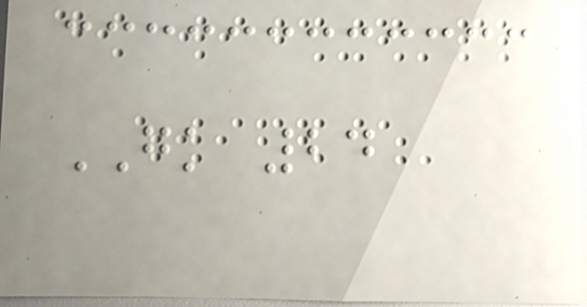GK 24
